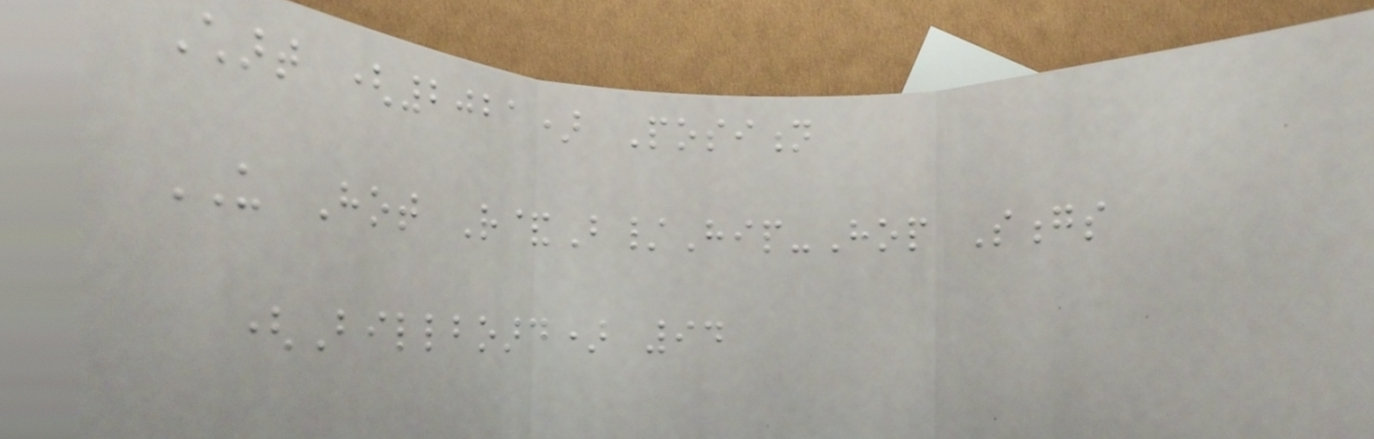Chart (2021) Position
US Hot R&B/Hip-Hop Songs
(Billboard) 94
